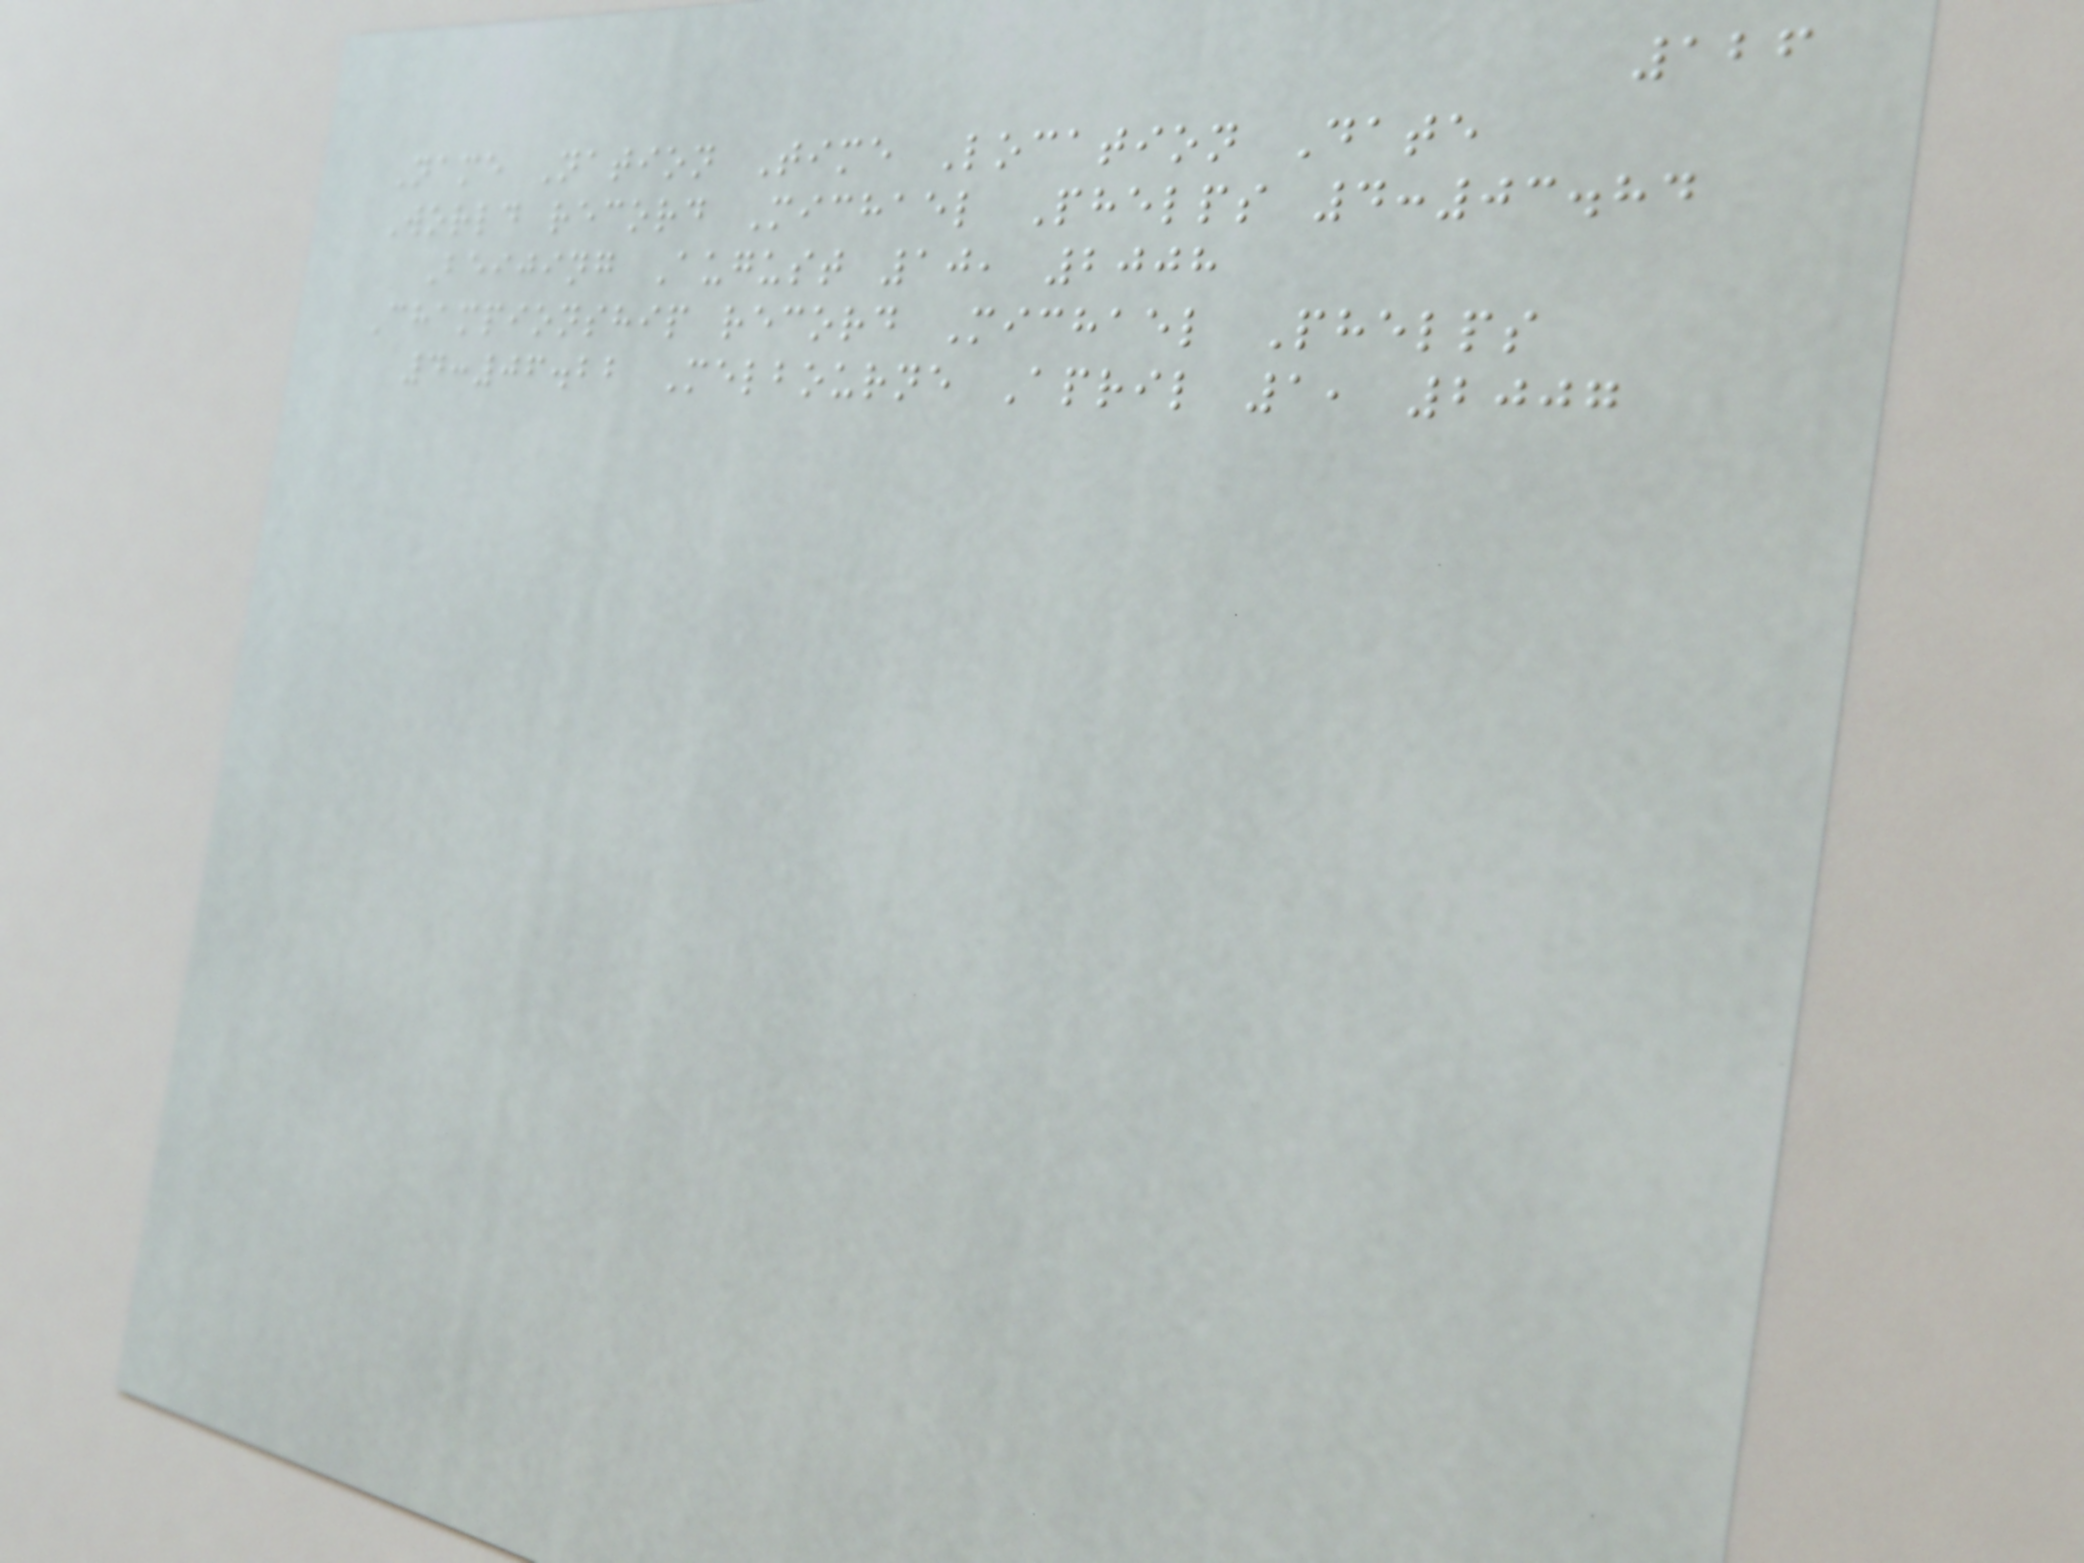126
Name Nation Time Location Date
World record Michael Phelps 4:03.84
Beijing August 10, 2008
Championship record Michael Phelps
4:06.22 Melbourne April 1, 2007
